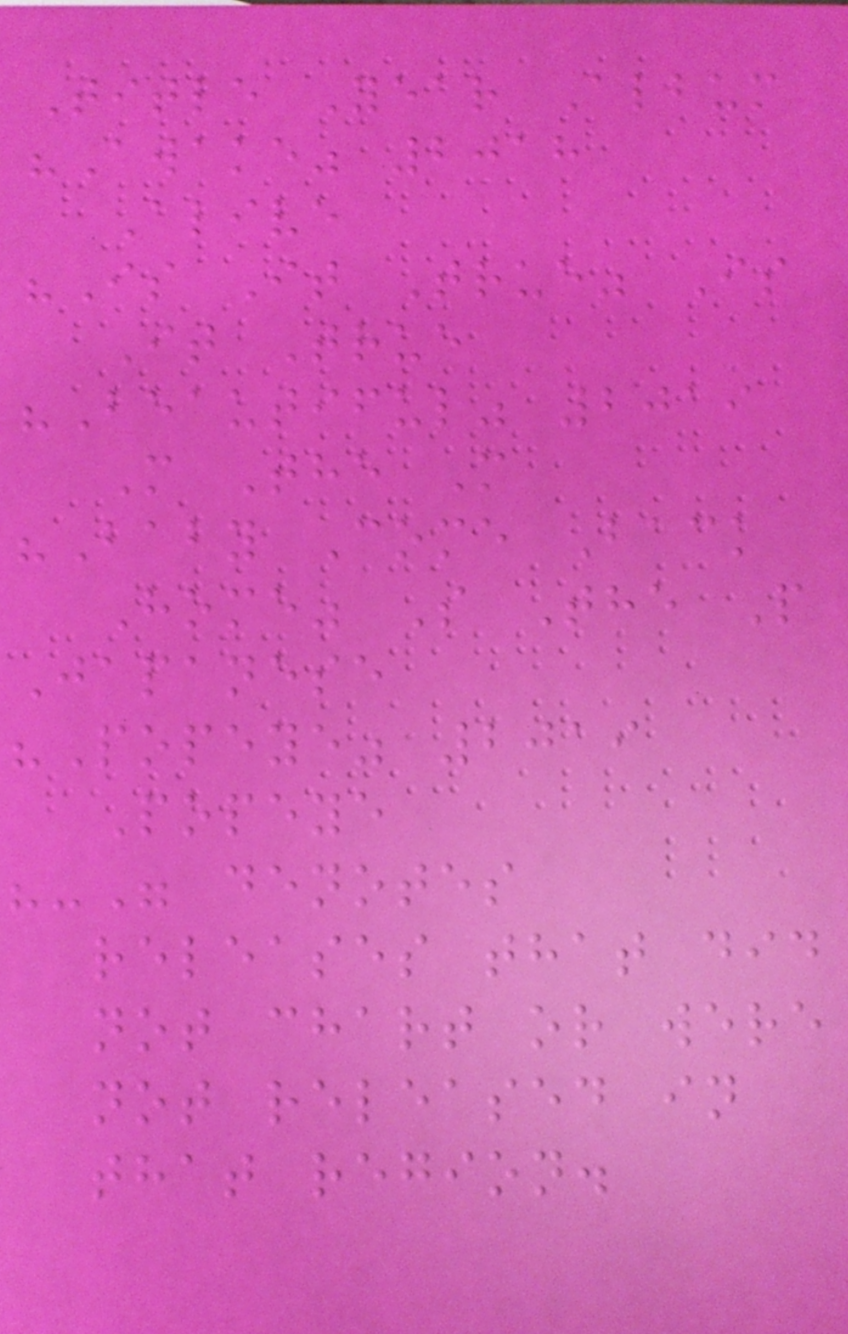Title Year Album
"Awake" 2018
Alive
"Is It True" Is
It True
"Beautiful" 2019
M The M
"Baby Come Back
Home" S The P
Japanese
"Popeye" 2019
Popeye
"-" denotes
releases that did
not chart or were
not released in
that region.
